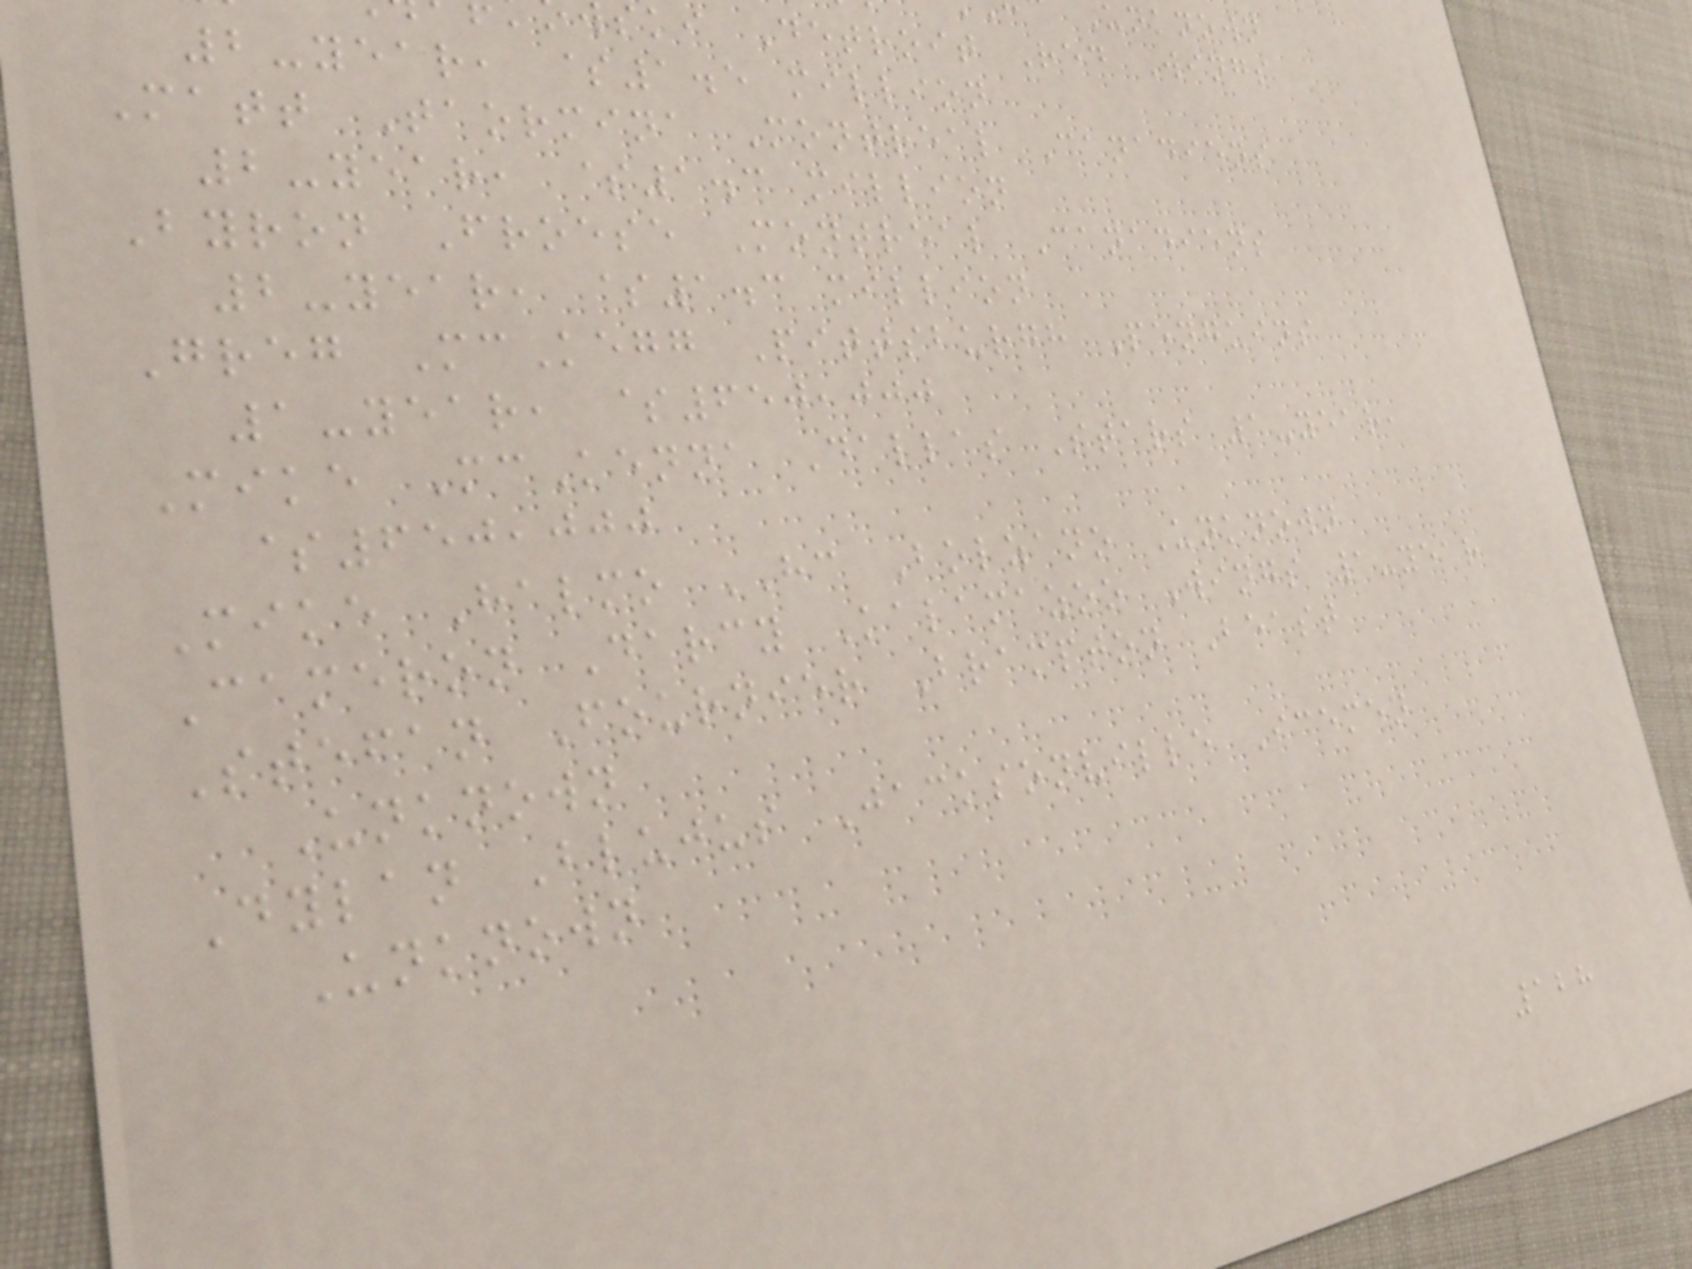ski Detroit Red Wings
2-year, $1.5 million
Matt Taormina Montreal Canadiens
2-year, $1.3 million
Byron Froese Montreal Canadiens
2-year, $1.3 million
Greg McKegg Pittsburgh Penguins
1-year, $650,000
Mike McKenna Dallas Stars 1-year,
$650,000
Mike Halmo HC Bolzano Unknown
Cameron Darcy Kalamazoo Wings 1-year
Stefan Fournier Brampton Beast
Unknown
Dylan Blujus Jacksonville Icemen
Unknown
128
